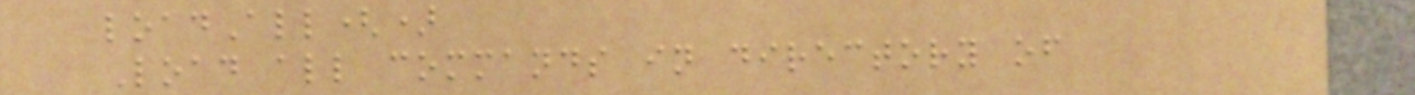loadAll()
Load all commands in directory of
